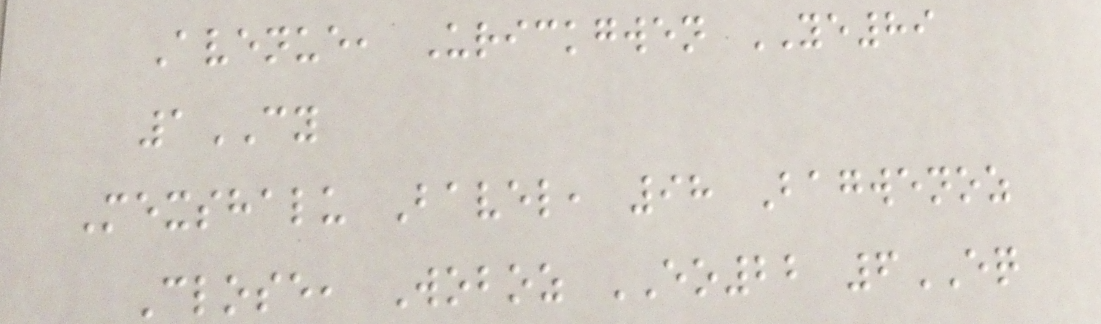Avenue, Urickgwen YE89
1CY
Mexshalu Bavel, 98 Bagwenoz
Close, Woboz EO22 6EQ
